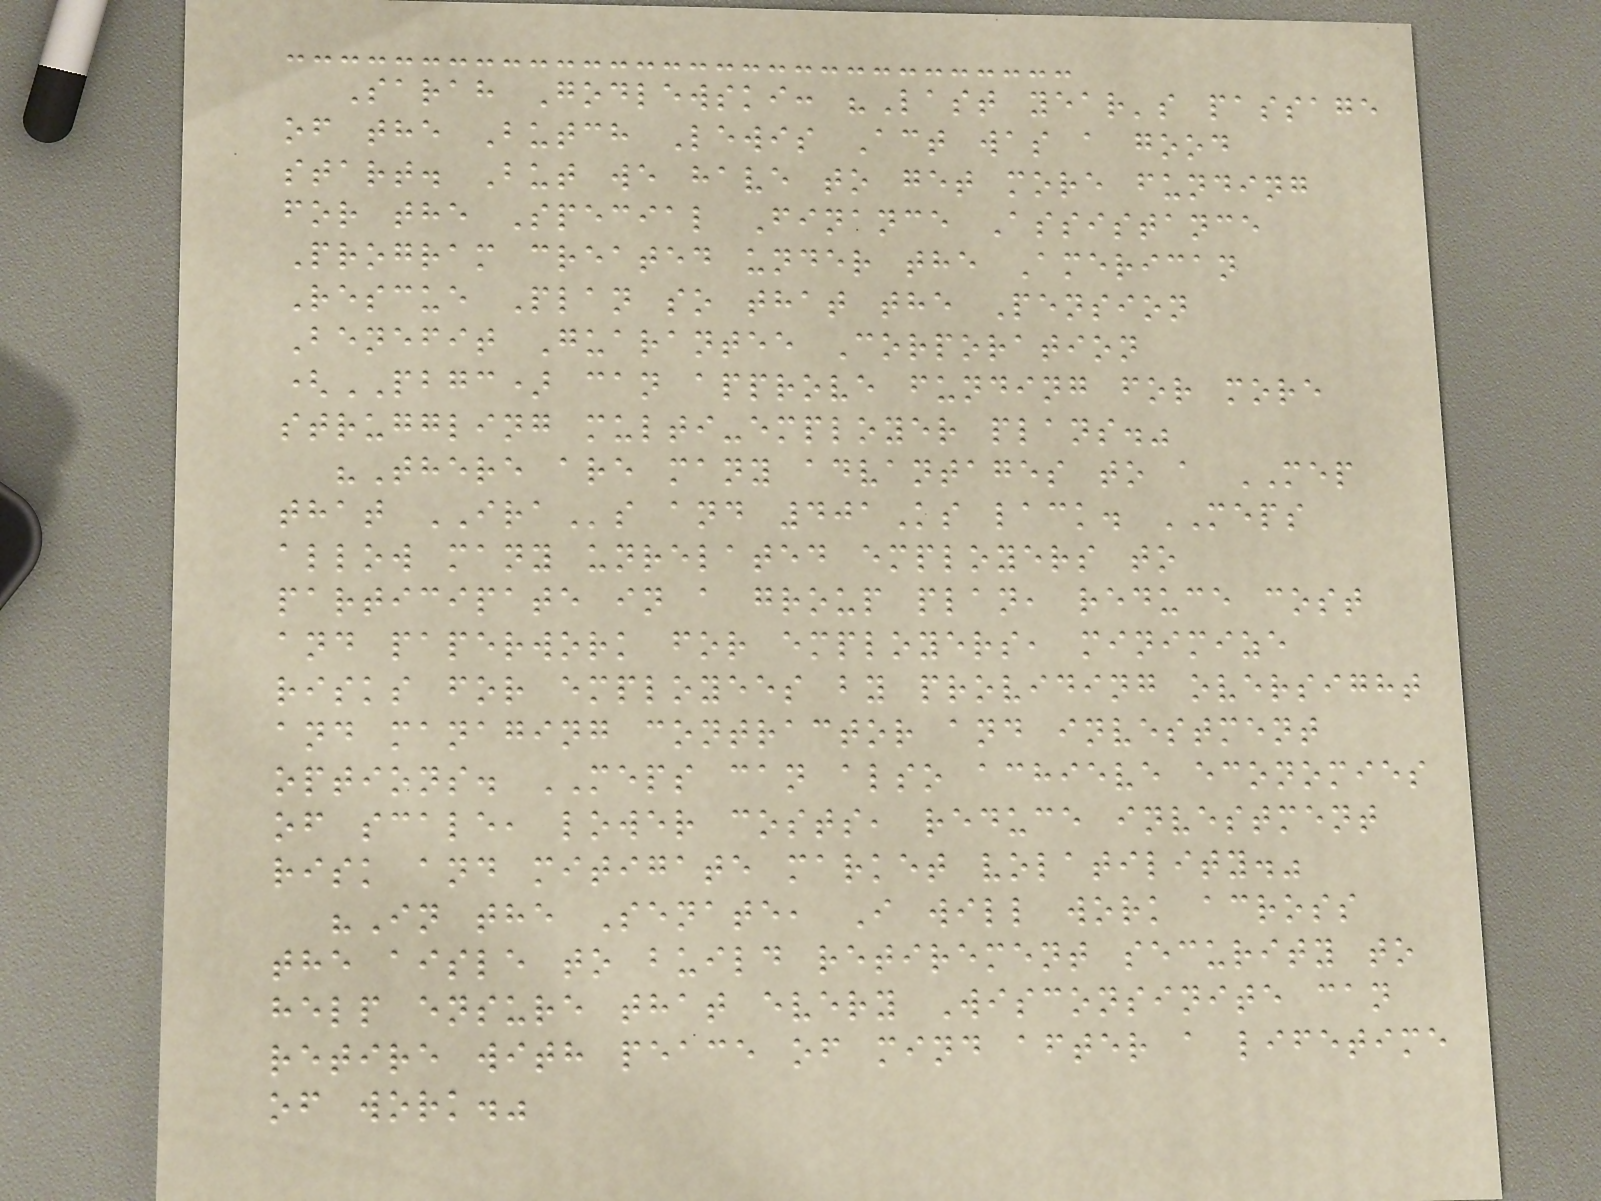Sarah Godlewski: "Last year's passage
of the Butch Lewis Act was a good
start. But we have to get more funding
for the Special Finance Assistance
Program created under the American
Rescue Plan so that the Pension
Benefit Guarantee Corporation
(PBGC) can approve funding for more
struggling multi-employer plans."
"There are many advantages to a MEP
that IRAs and 401Ks lack. MEPS
allow many unrelated employers to
participate in a group plan, reduce cost
and paperwork for employers, minimize
risks for employees by providing oversight
and managing contractor and investment
options. MEPS can also achieve economies
of scale, lower costs, reduce investment
risk and mitigate market volatility."
"In the Senate, I will work across
the aisle to build retirement security to
help ensure that every Wisconsinite can
retire with peace of mind after a lifetime
of work."
